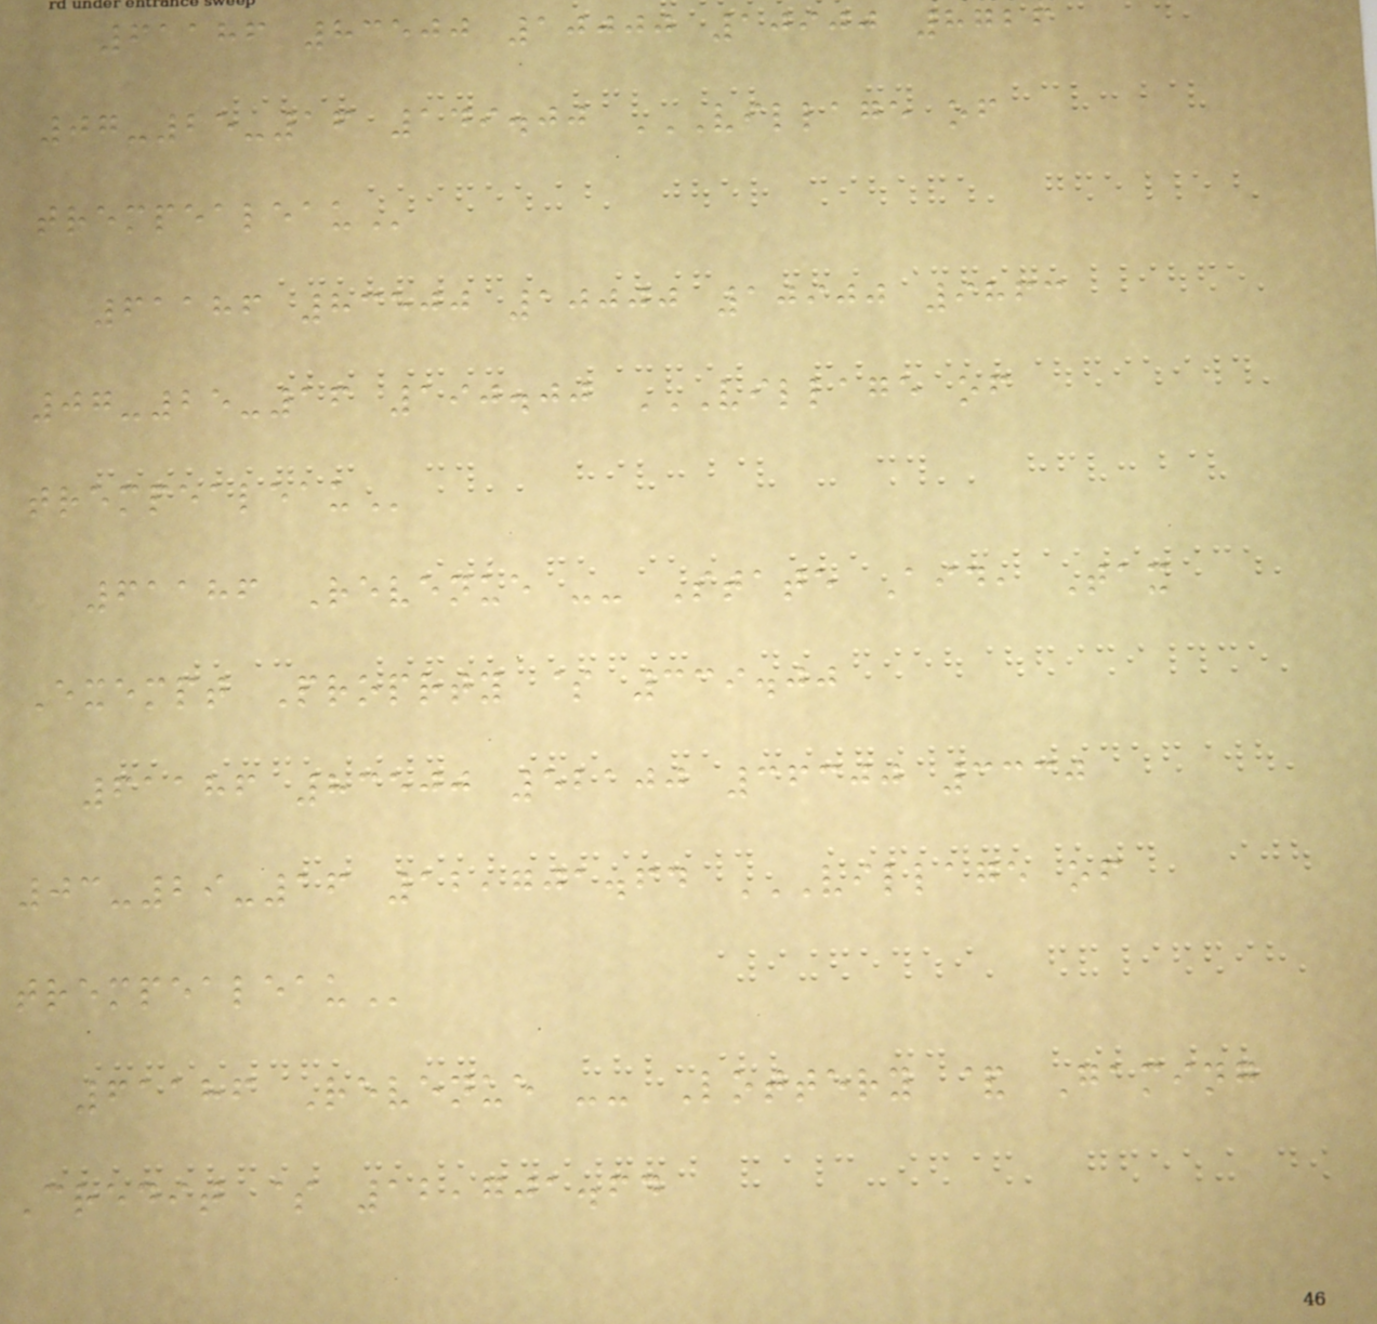61186 83500 10000 10900 8726
07-25-16 149.00 VILLAGE OF
TREMPEALEAU
61186 83500 10000 10900 9863
07-25-16 190.00 VILLAGE OF
TREMPEALEAU
61186 Revenue -- State Aid, Tax
Exempt Proprty $ 339.00
61186 83500 52100 36300 3330
03-29-16 12,701.64 VILLAGE OF
TREMPEALEAU
61186 Revenue -- Lottery & Gaming
Credit $ 12,701.64
